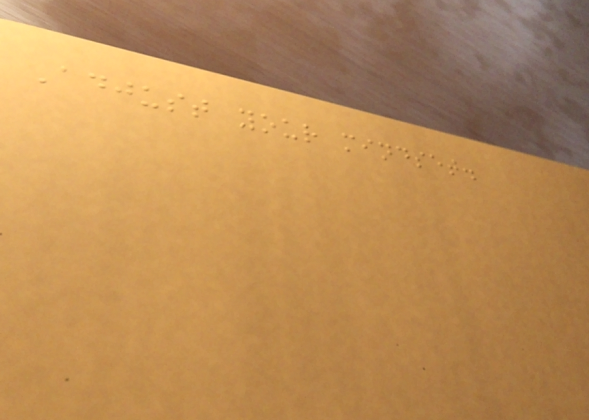Adjust your mindset.
